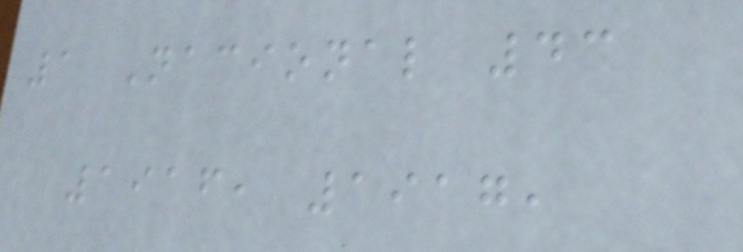1 Nacional 43
1916, 1917,
